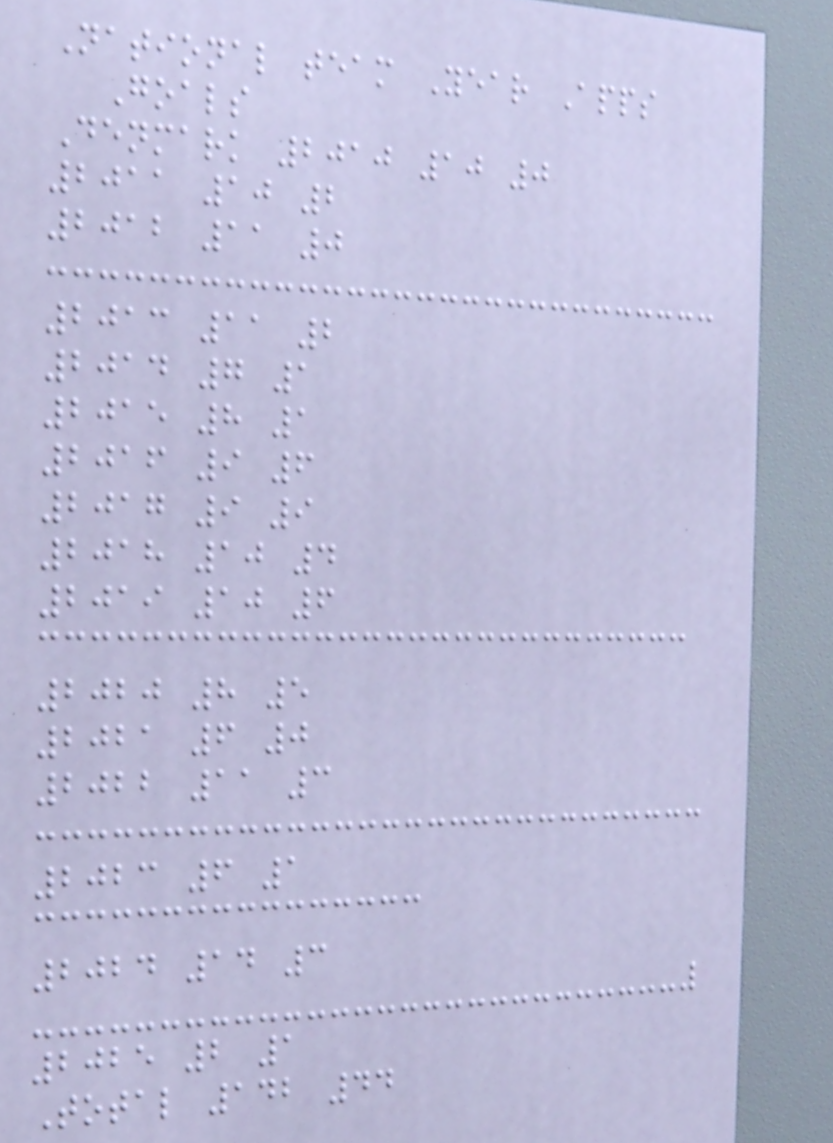National team Year Apps
Goals
Denmark 2010 10 0
2011 10 2
2012 11 0
2013 11 2
2014 7 1
2015 8 1
2016 9 6
2017 9 9
2018 10 4
2019 10 6
2020 8 5
2021 6 0
2022 11 3
2023 6 1
2024 14 3
2025 2 1
Total 142 44
